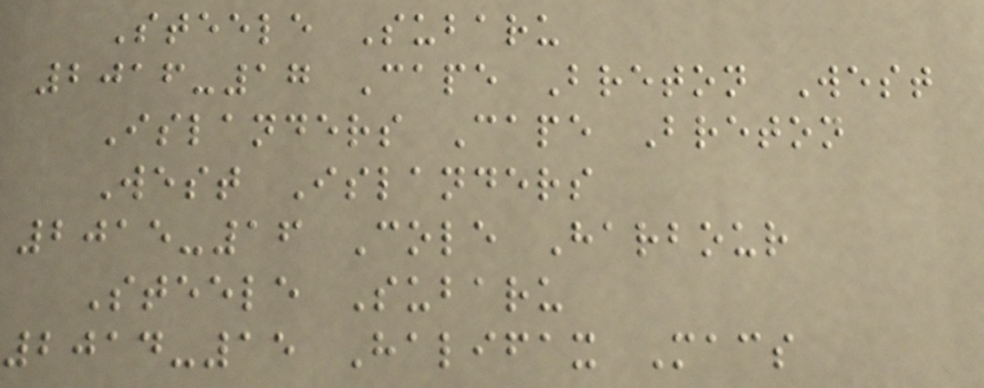Steele Subaru
2016-17 Cape Breton West
Islanders Cape Breton
West Islanders
2015-16 Cole Harbour
Steele Subaru
2014-15 Halifax Macs
